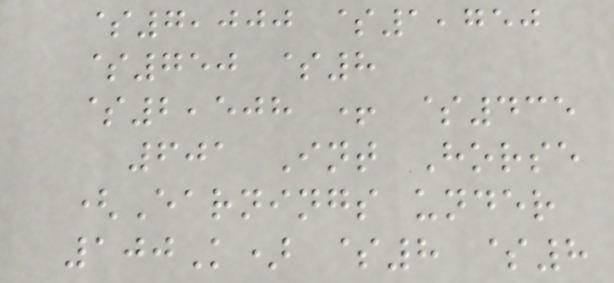$7,000 $1,750
$750 $8
$2,508 + $435
601 Int Horse
(Earnings under
100K) $8 $8
